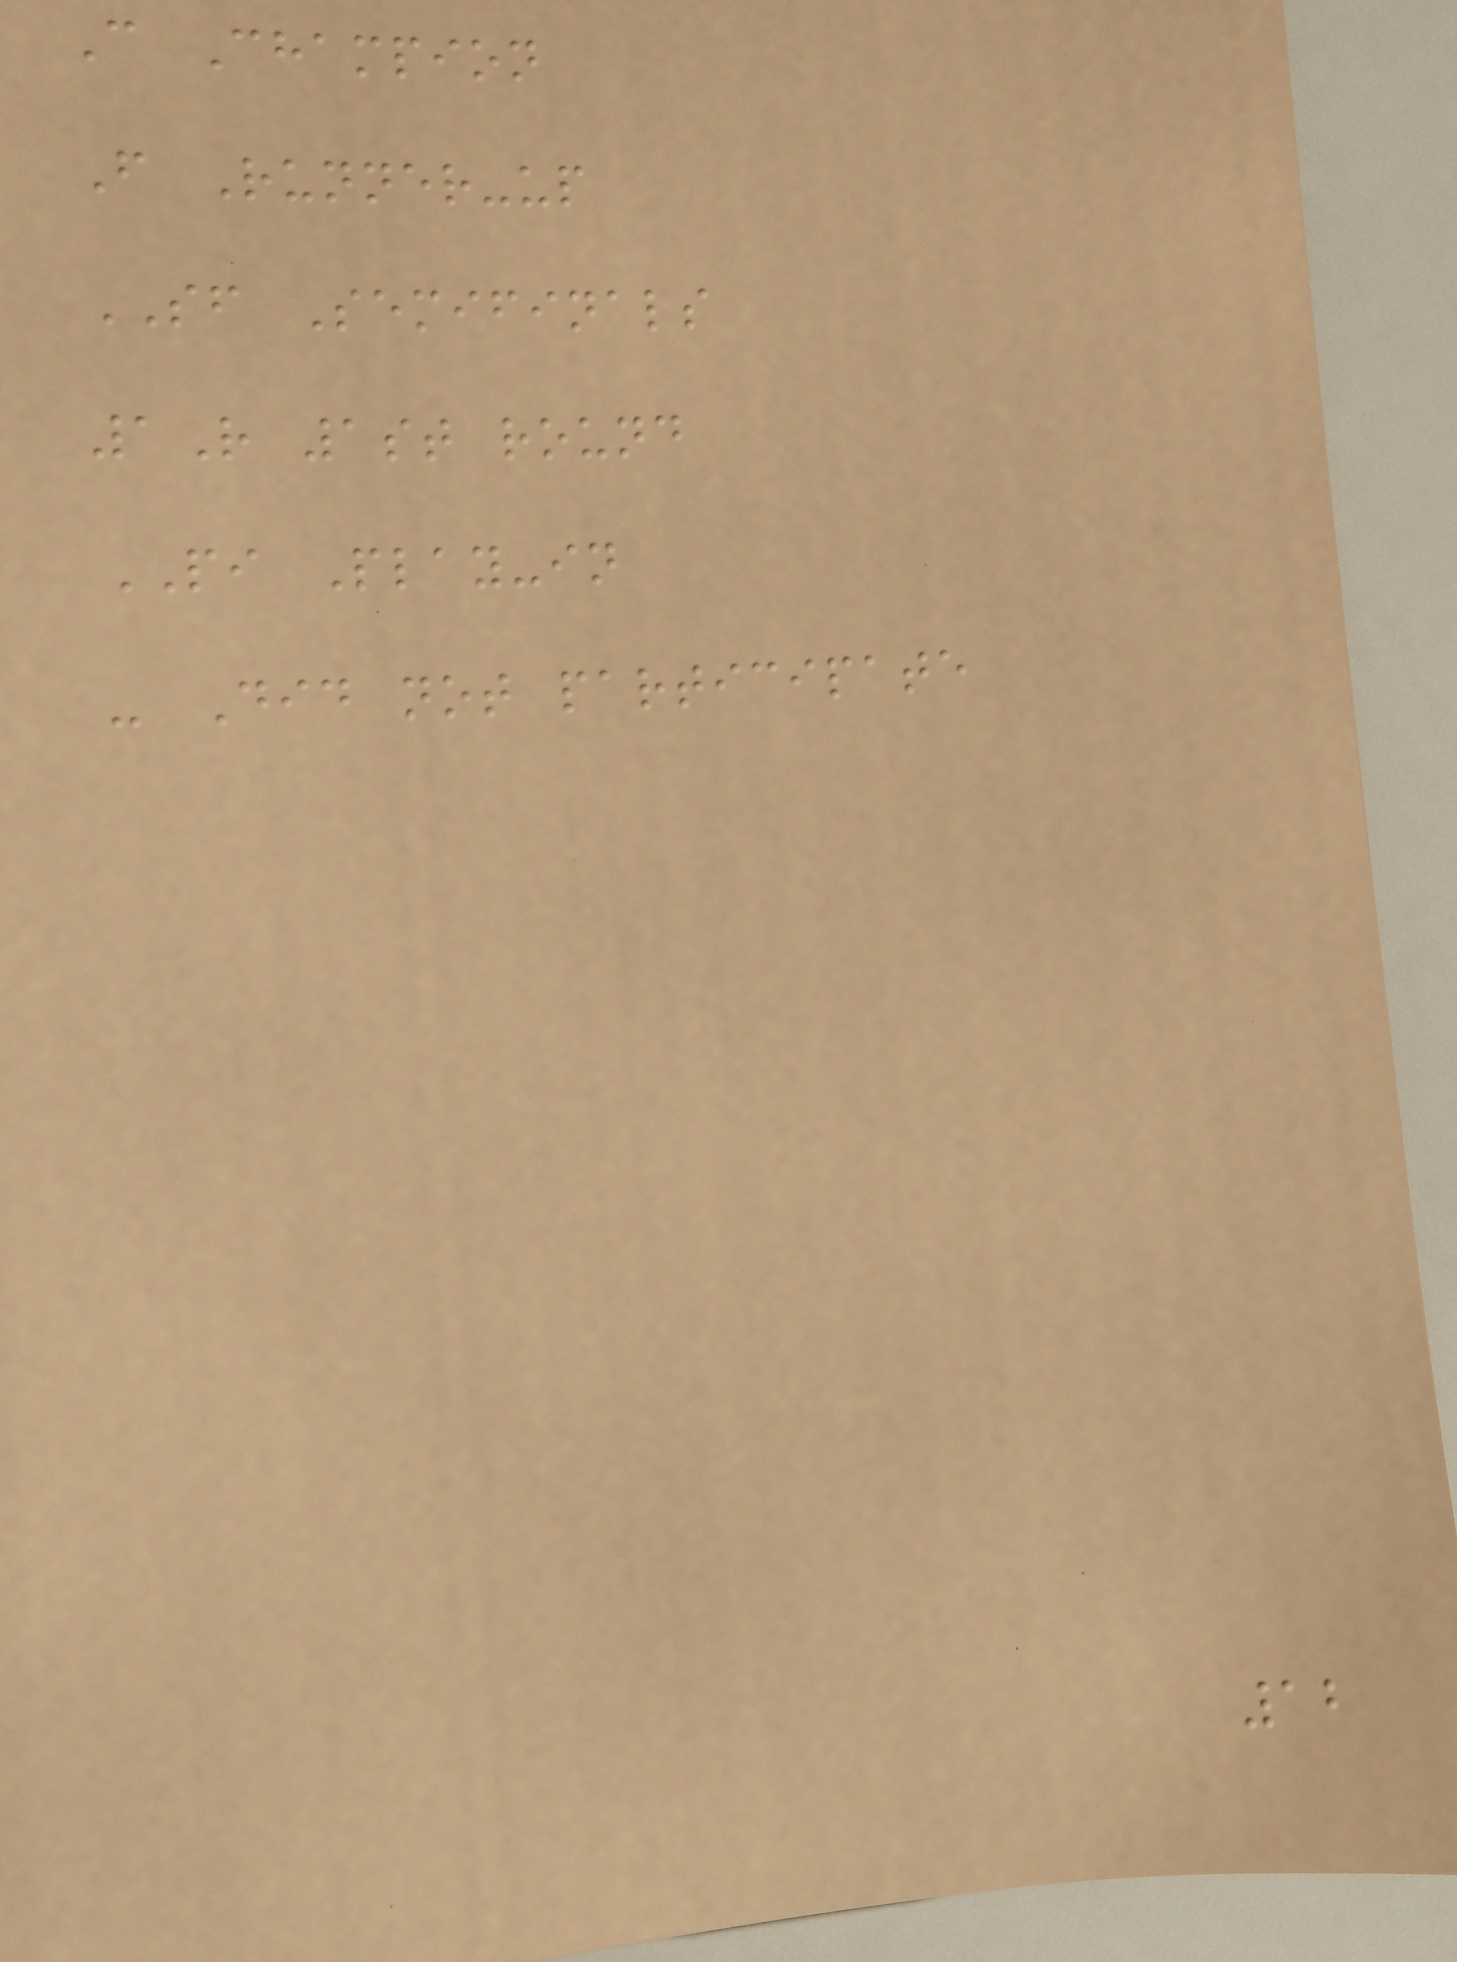C Champion
F Runner-up
SF Semifinals
1R 1st round
PI Play-in
- Did not participate
12
